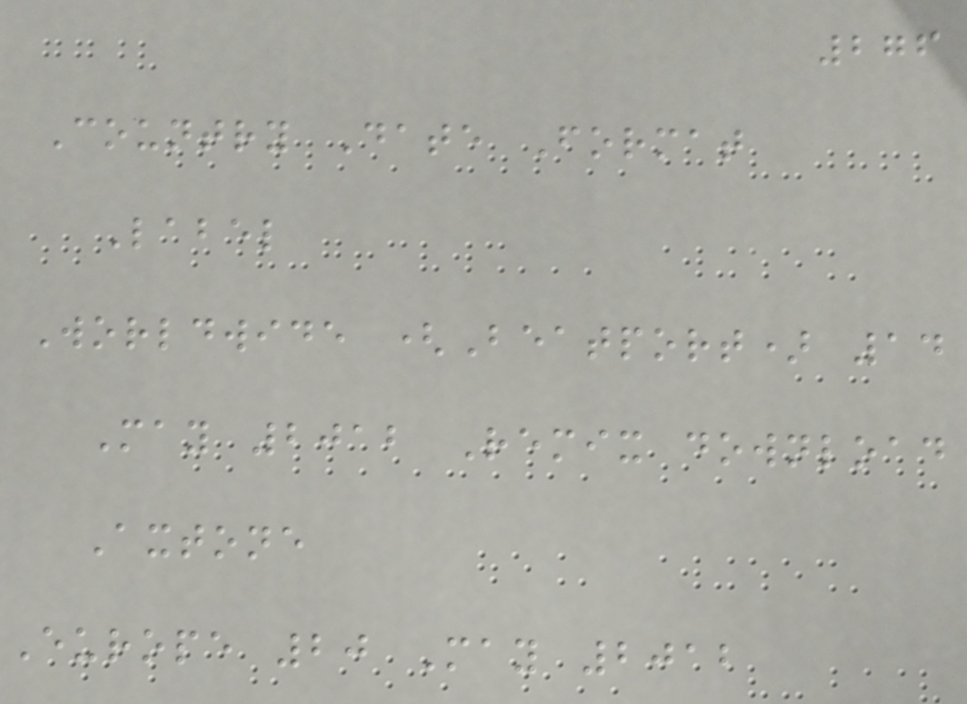276
Country Date Format
Label
Worldwide (Beatport) 14
May 2012 Remix download
Axtone
Europe 20 May 2012
